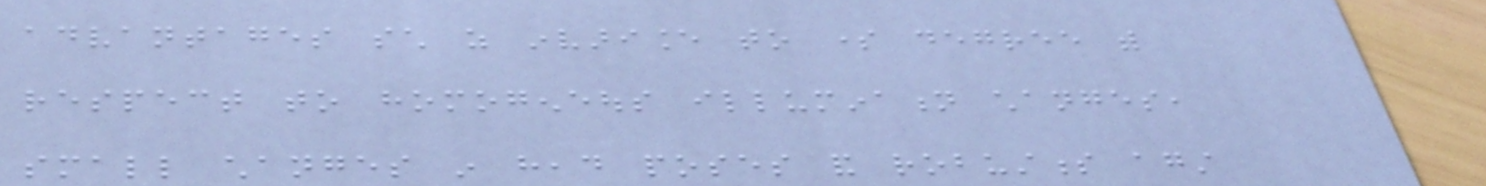advantages such as invariance to some degree with
respect to homogeneous illumination changes,
small changes in head poses and robustness against
